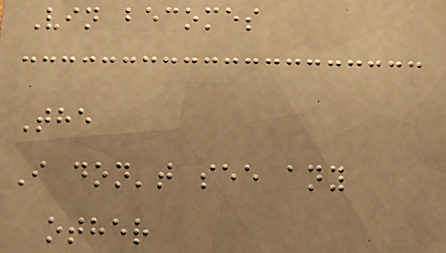Vin becomes
The
I don't see any
other
